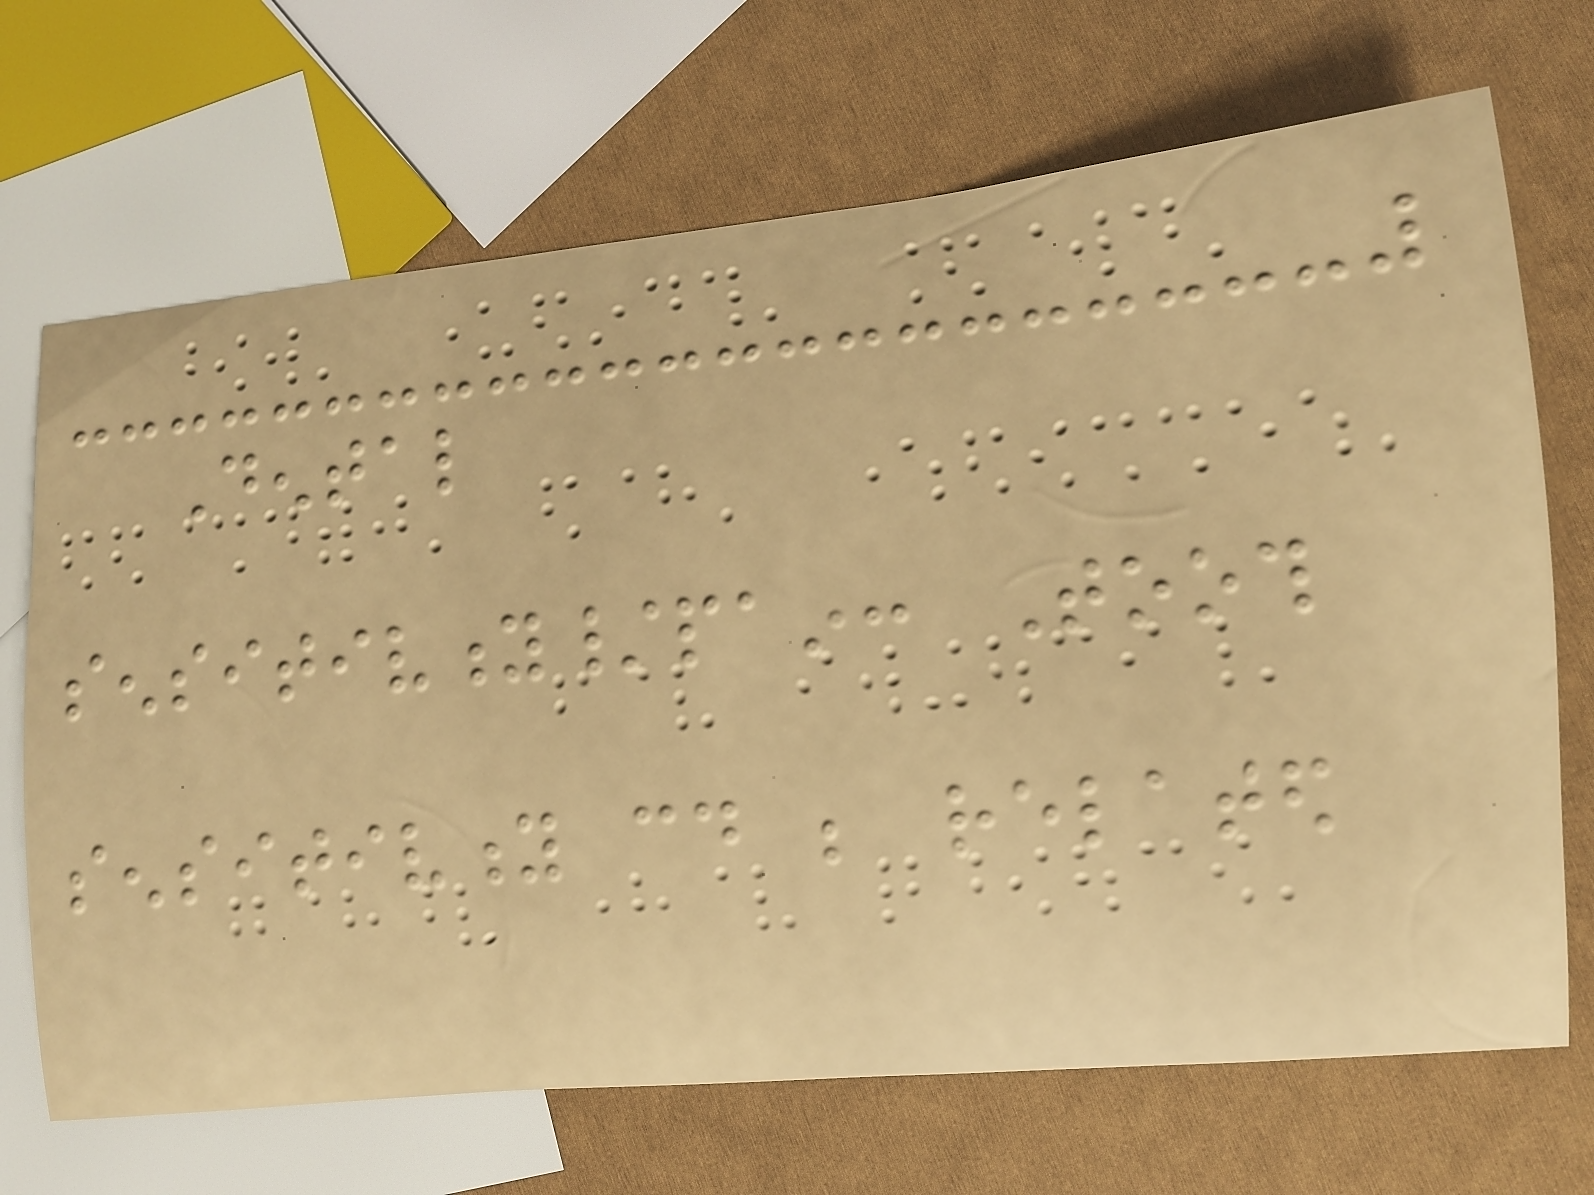Dental
sensitivity/pain: Tooth
sensitivity could be related
